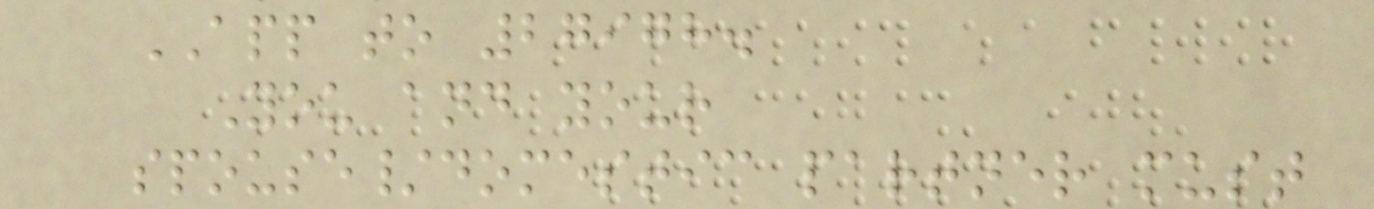APP to 27978.
You and your
spouse/domestic partner must
